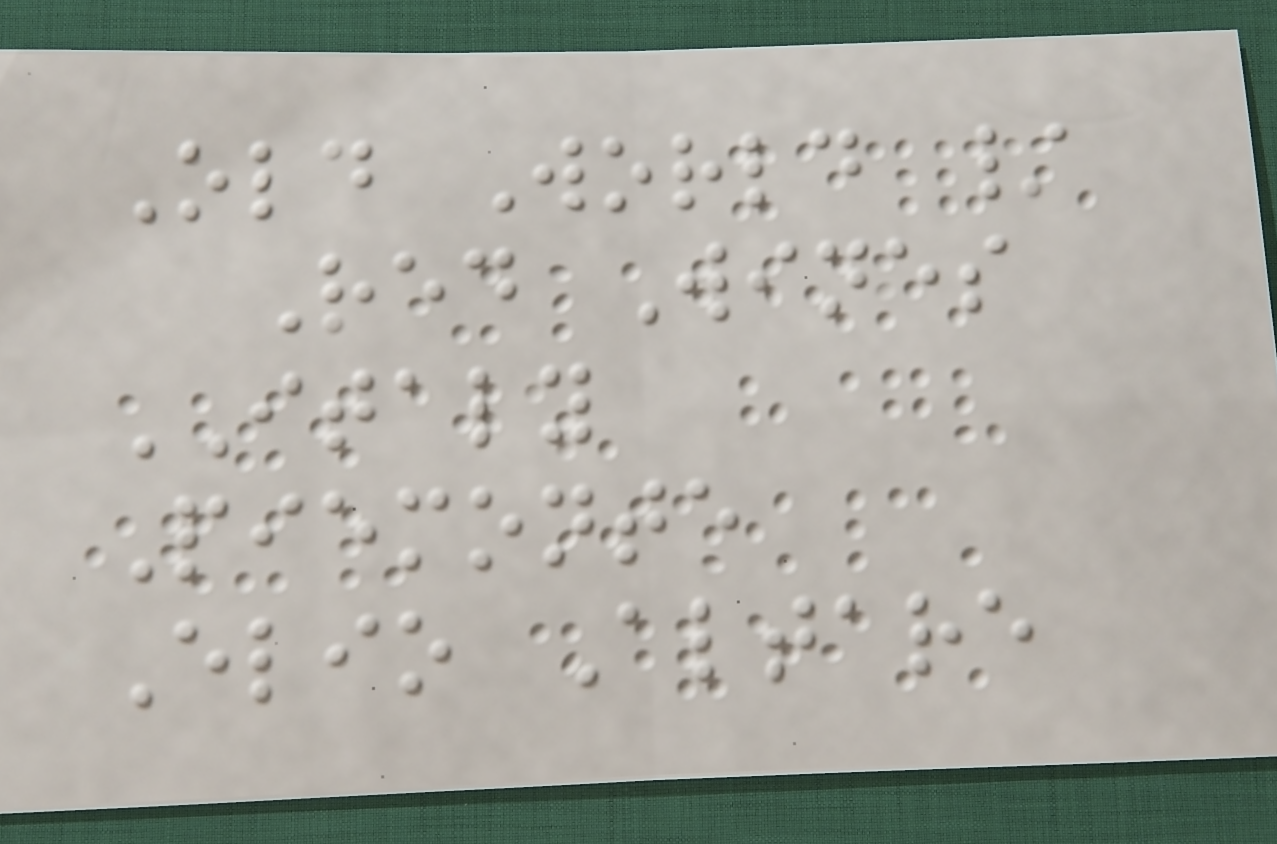Old World /
Red Wines
ITALY
Piemonte
Elio Altare
